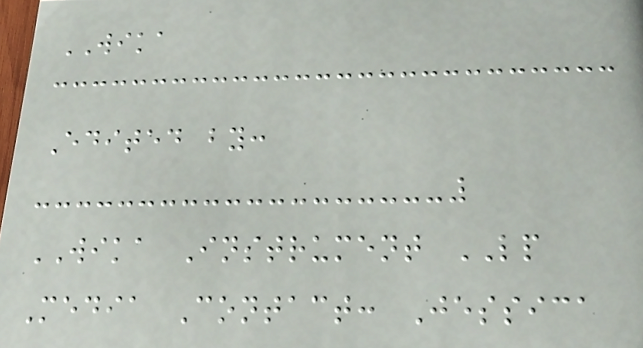WIKA
Edited by:
WIKA Instrument LP
Media Contact: Jessica
